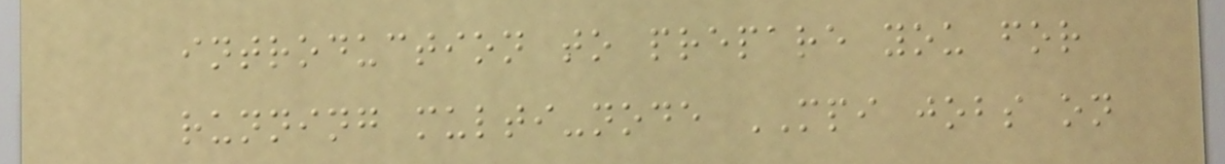introduction to prepare you for
running multi-node MPI jobs on
